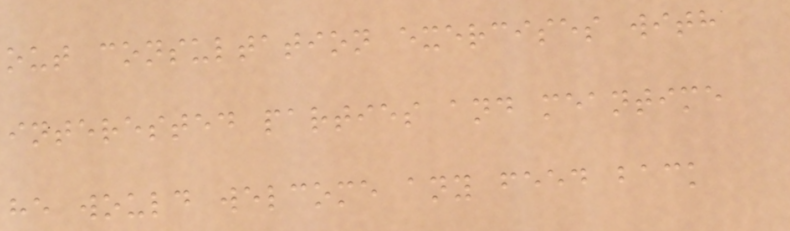out consultation exercises with
interested parties and meantime
he would welcome any feed back
